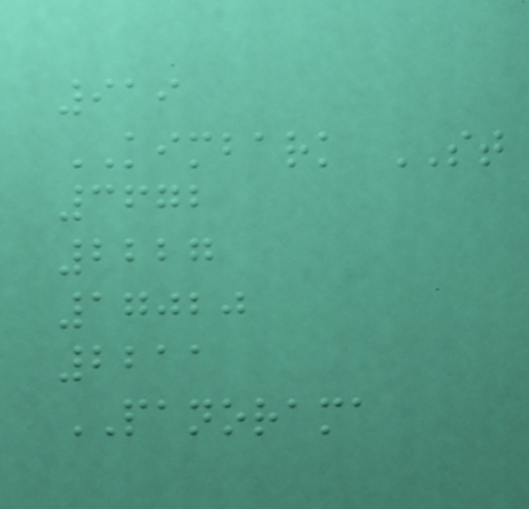919
KIMBARK ST
3672
2227
17020
2211
PANORAMA
